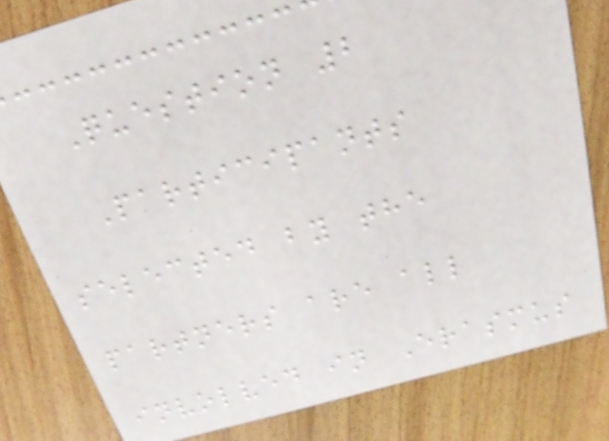Question 2
Participants
selected by the
partners are all
involved in Erasmus
